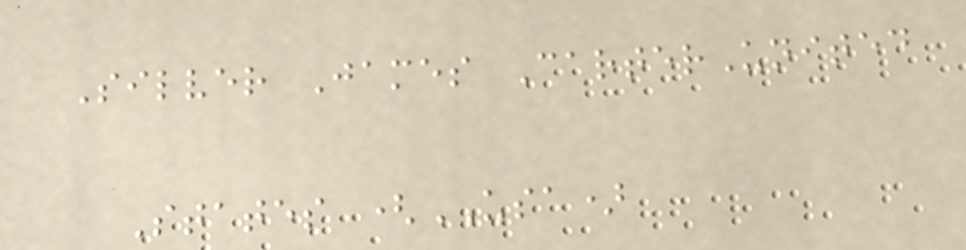Silver James CarterUnited
States (USA)
